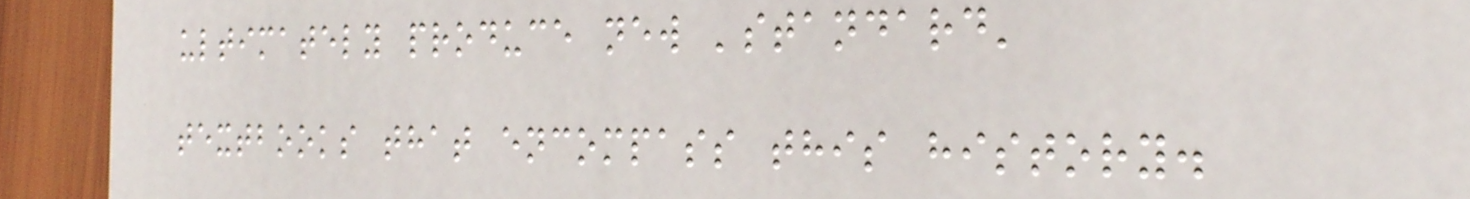ultimately produce new 'standard'
textbooks that encompass this history.
